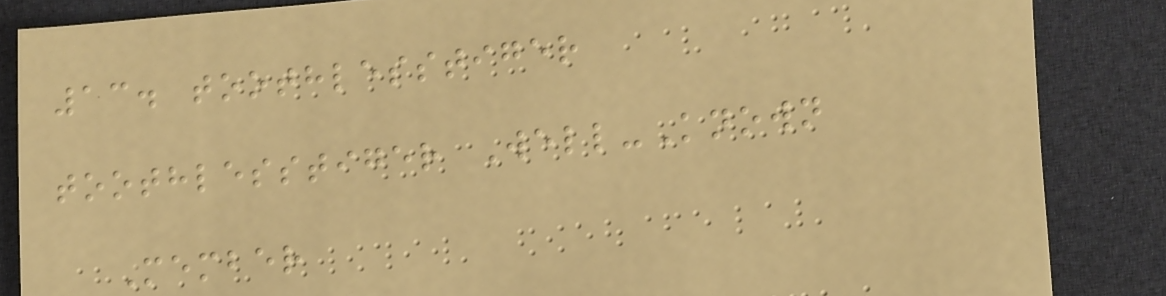13. toothlesstiger
toothlesstiger Well-Known
Member
